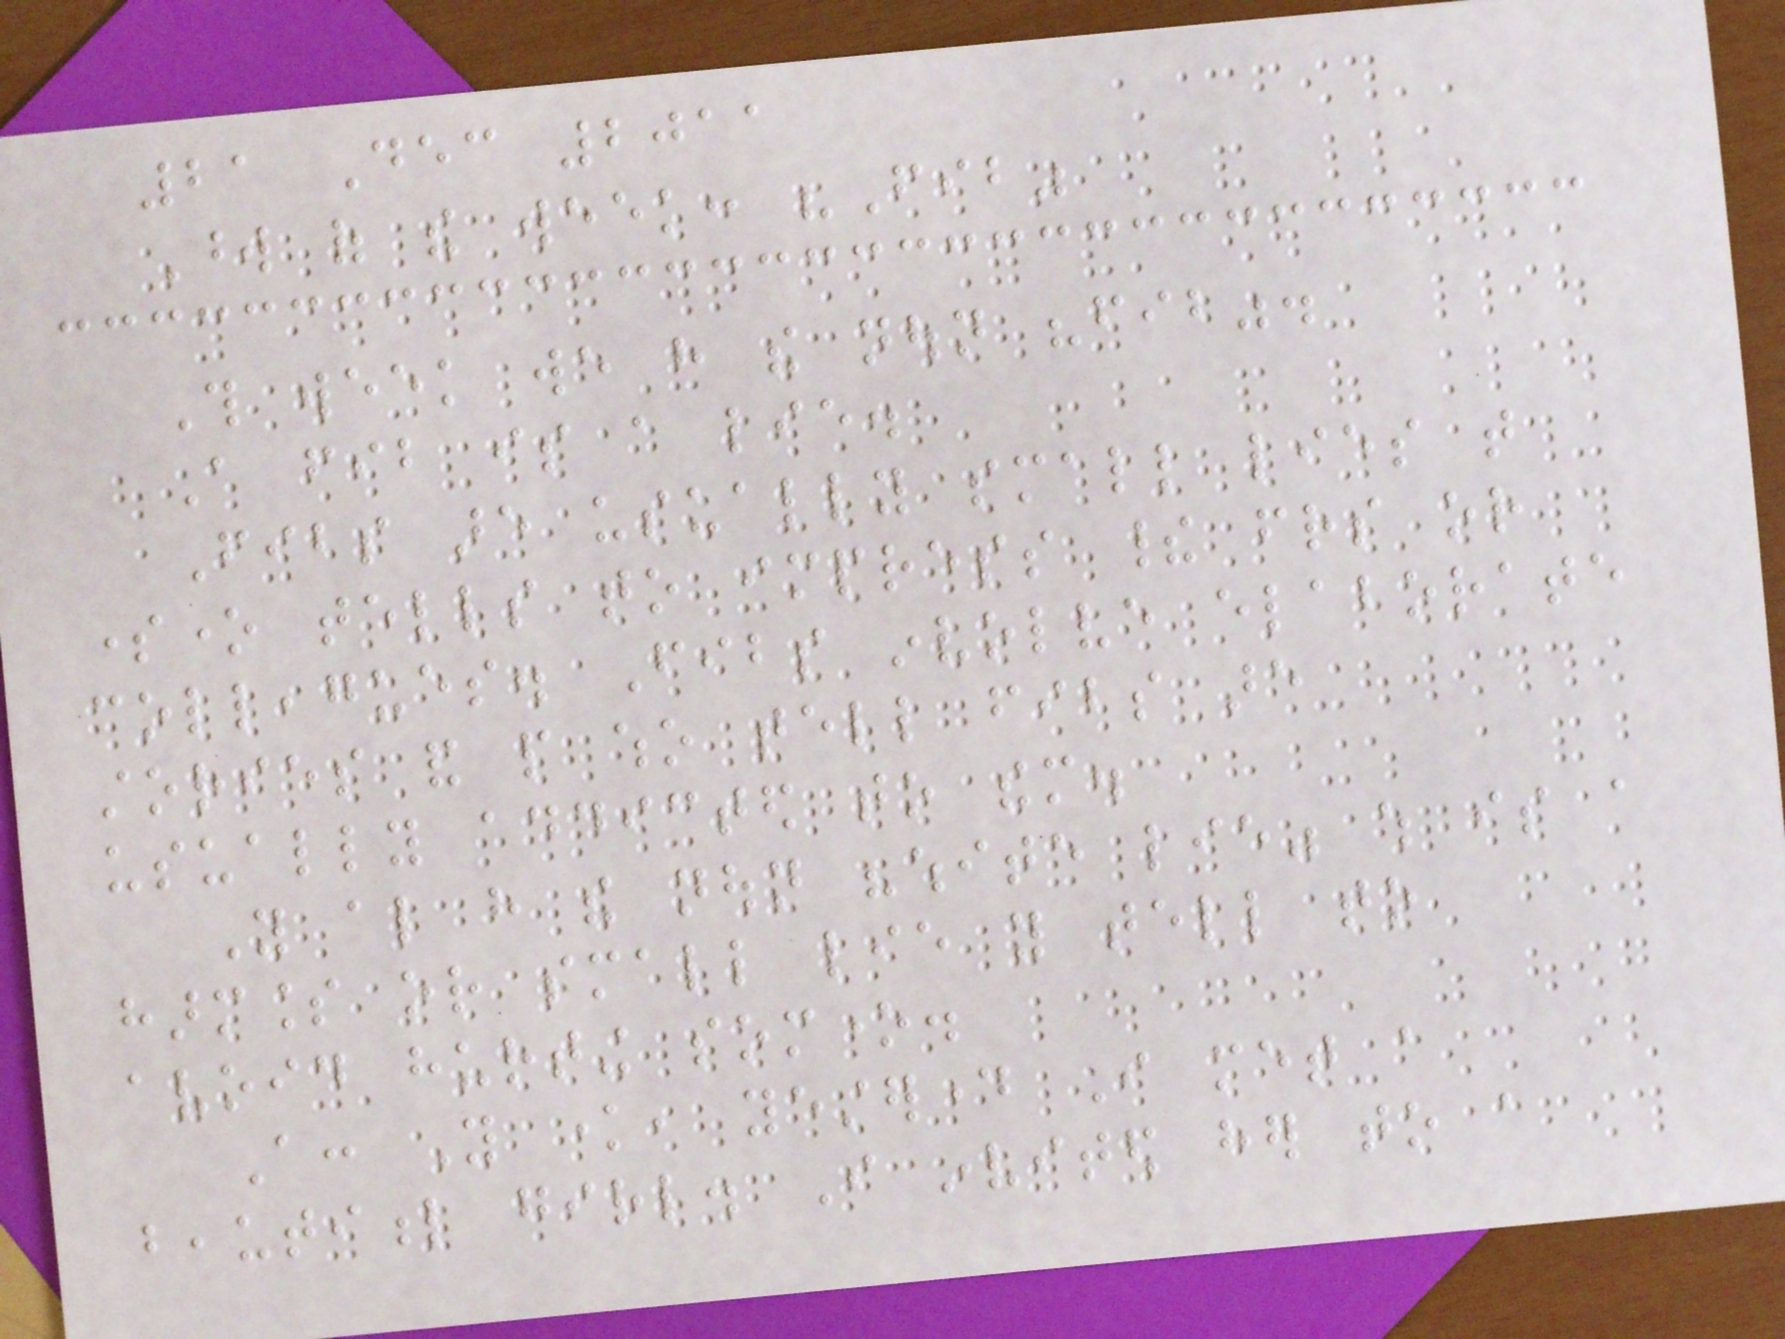21 Dec 2011
Word of the week: "Fib"
This week we have the noun "fib".
A fib is a lie.
Fibs are usually small lies that
someone tells to impress their friends or
colleagues. Fibs involve elaborate
stories and people who tell fibs are
usually addicted to them.
You also have the noun "white lie" which is a
harmless or small lie you tell to
avoid hurting somone.
A: You know, yesterday I met a
beautiful girl. I invited her to a
